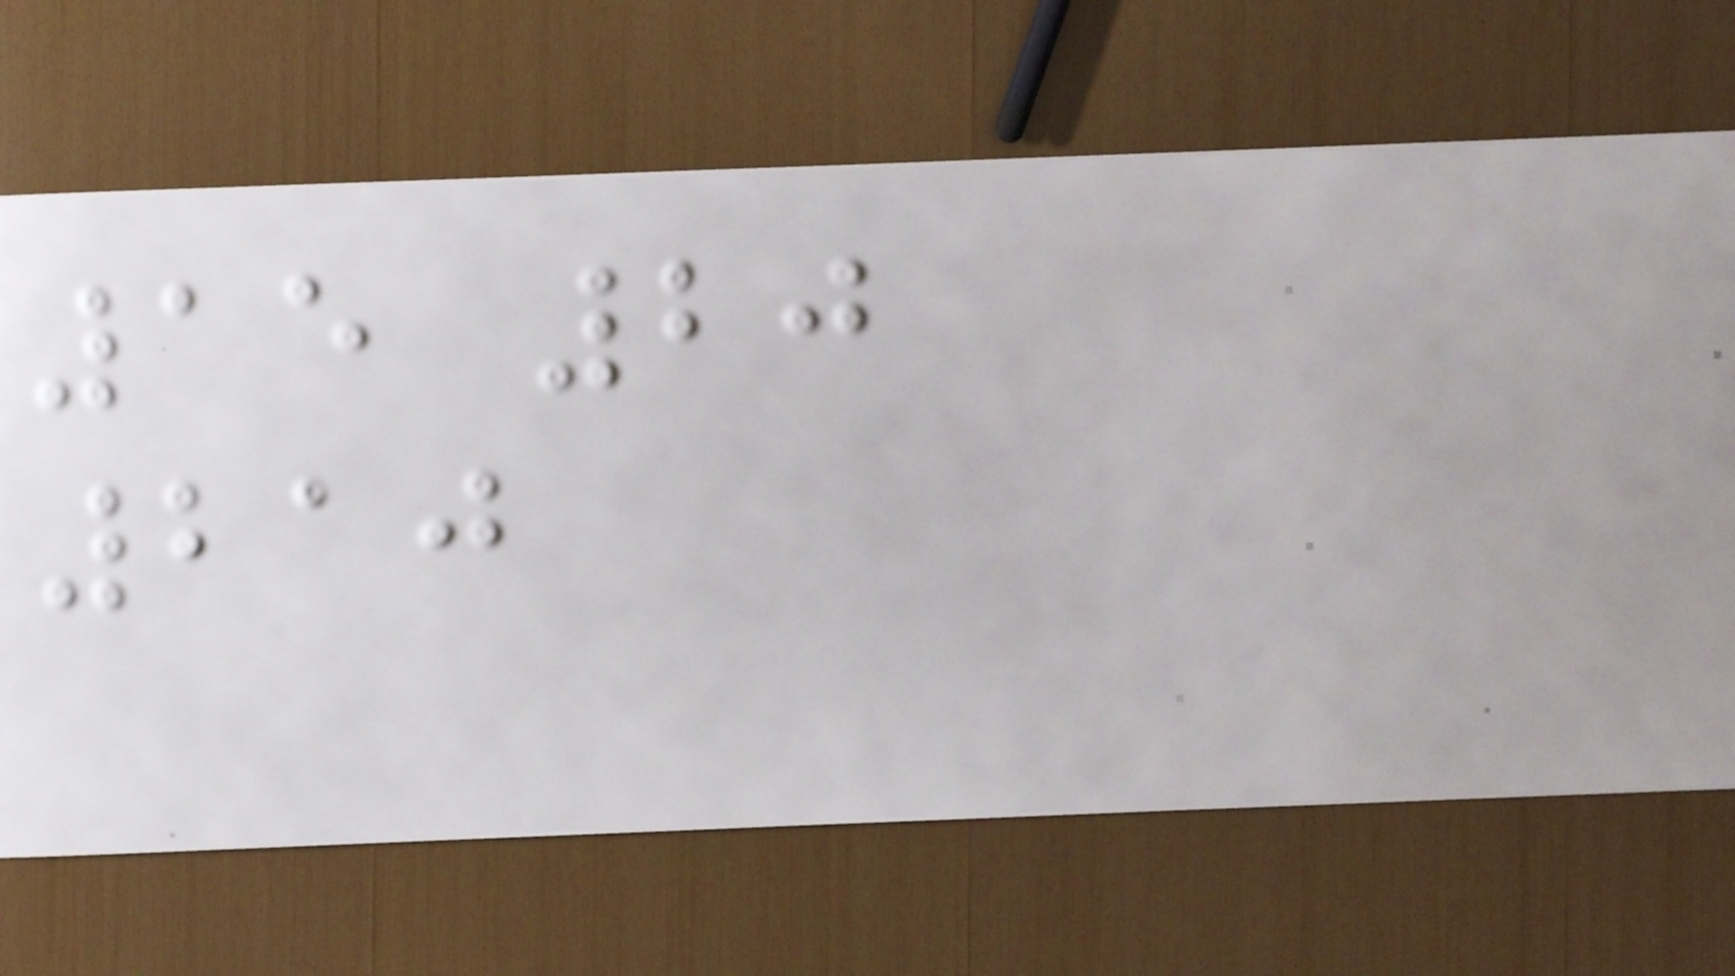15 20
210
